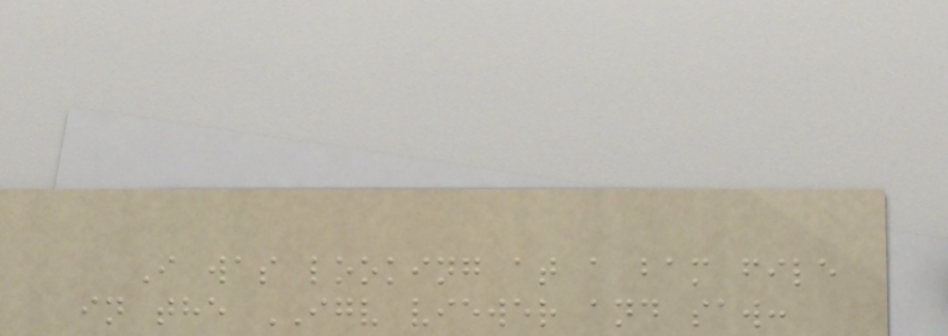I was looking at a bam file
in the IGV viewer and saw:
